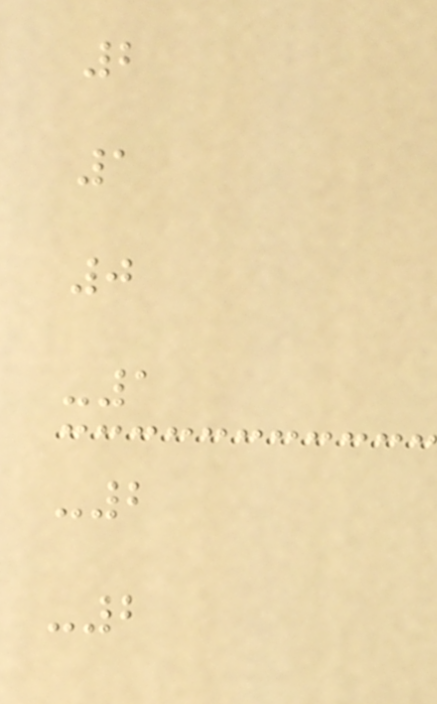2
1
0
-1
-2
-2
